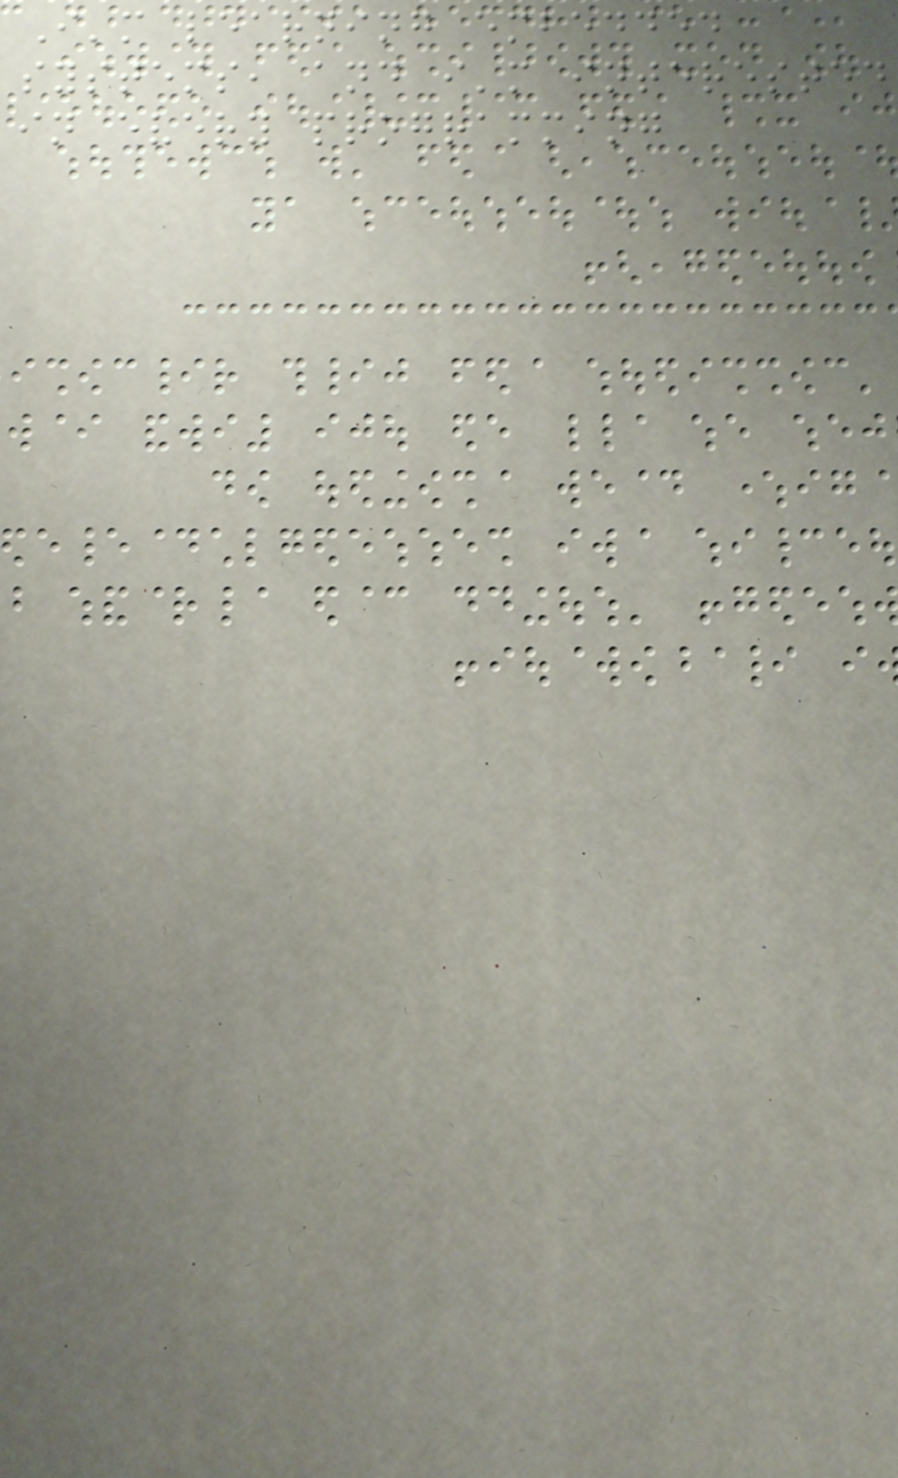I'm learning embedded
systems, and i'm interested
in every programming
